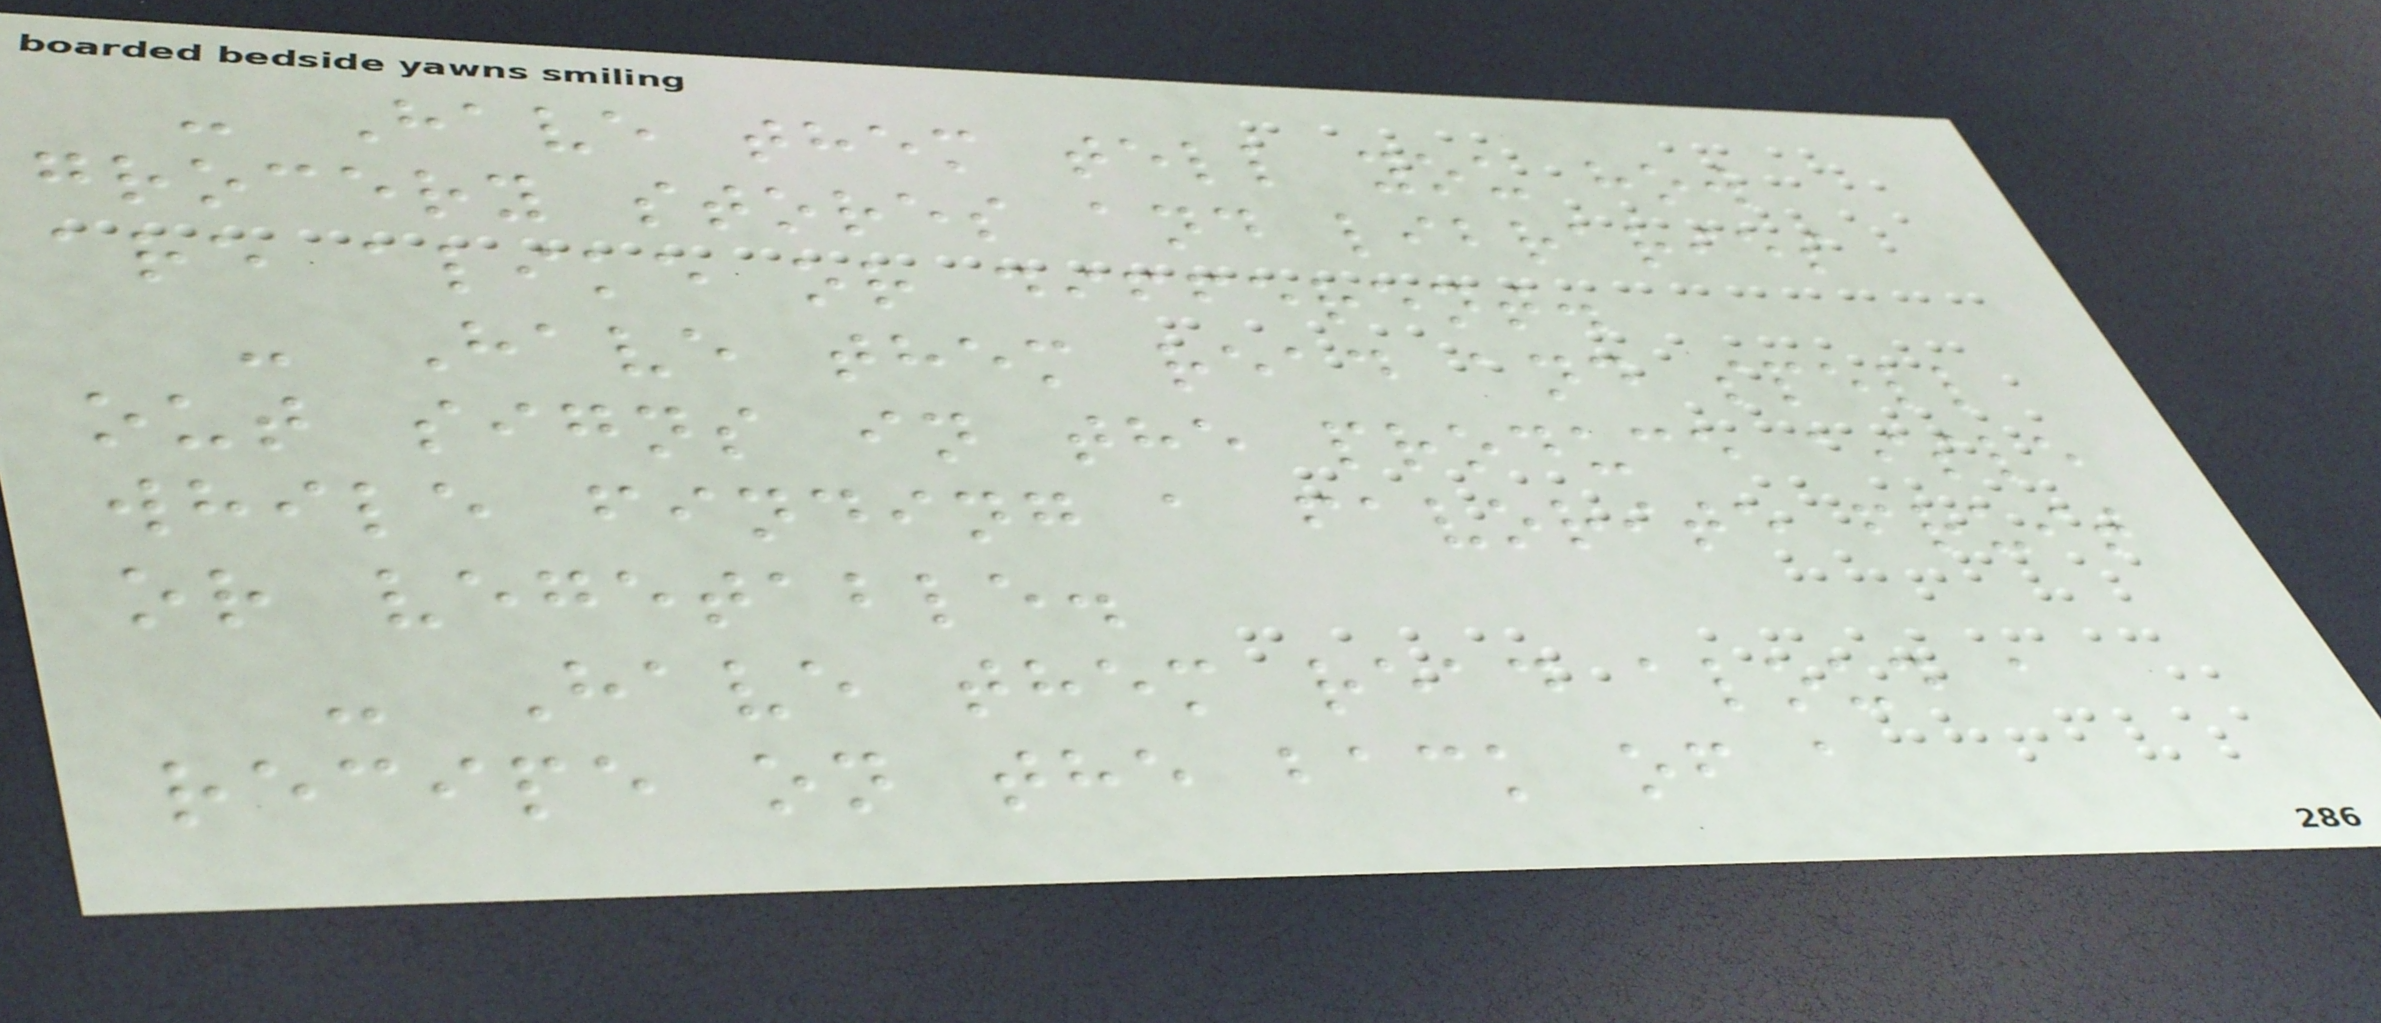- Have them tell you how
grocery stores and libraries
are alike or different.
- Have them read and spell
out signs in the produce aisle
while finding a favorite fruit
or vegetable.
- Have them read aloud a
recipe on the back of a
